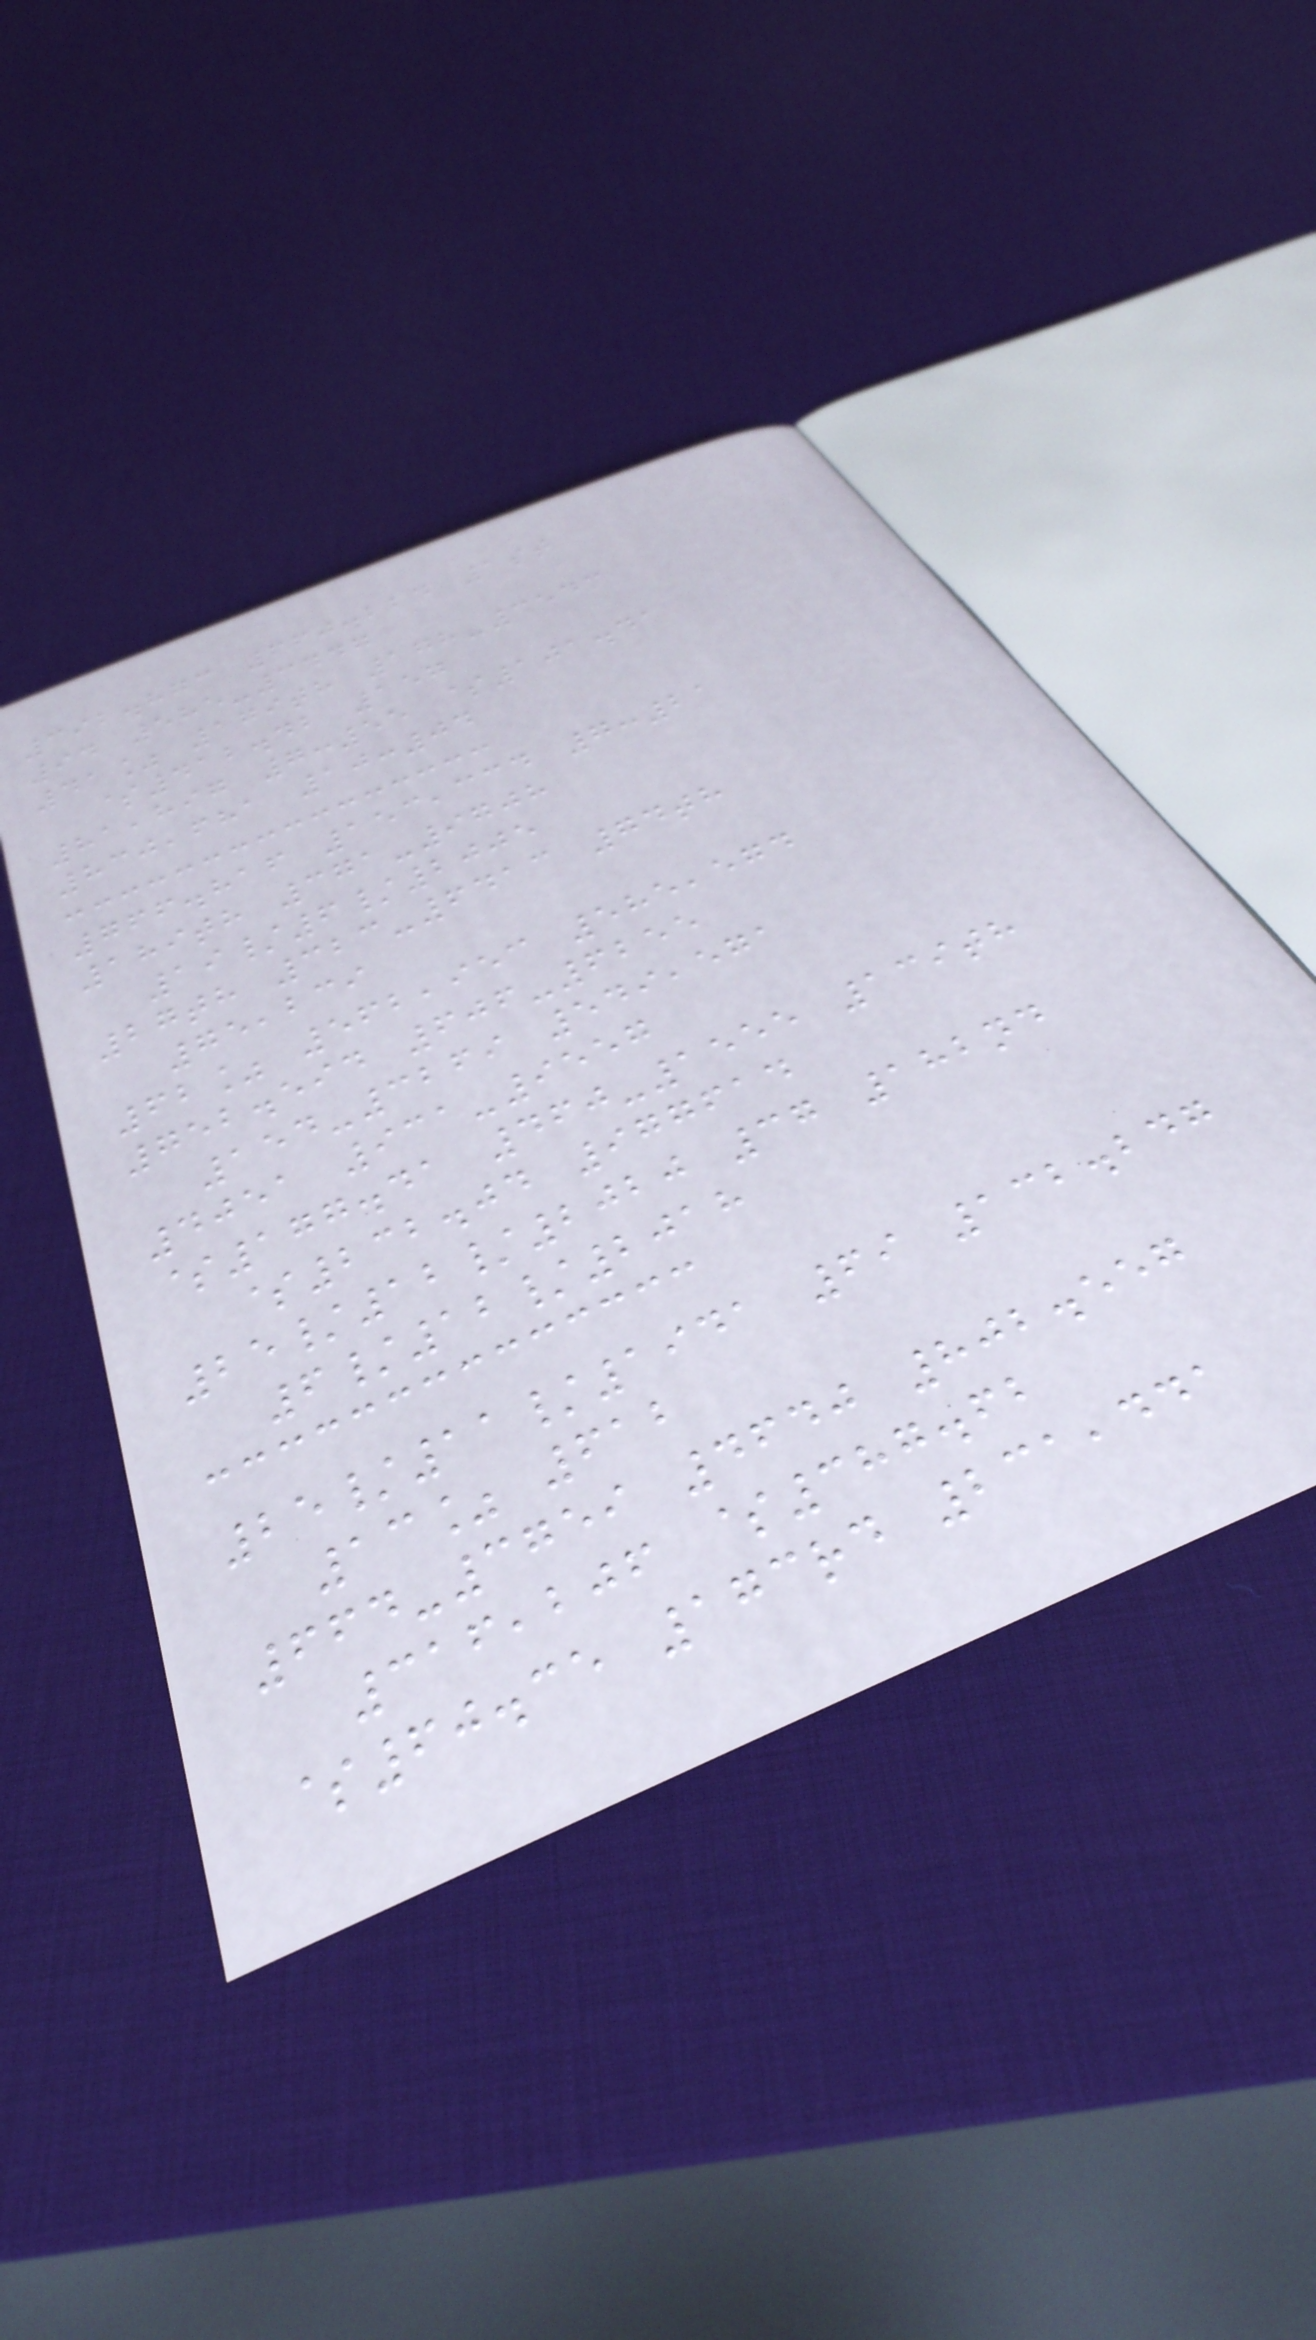392.873 660.224 1st
94 585-3447
41% 179th 178-3543
$412.42 157
81,897 7:55 $101.41
830,681 10:04
766.816 153,334 7:21
189th 371-9708
19/6/2005
27th 323-6413 74th
75,239
62% 562,953 585,574
752.594 606-6255
154-3269 549,571
4051 931-9557
$177.41 460-1555 139th
$232.04 977614
25/12/2020 37 182nd
6/12/2018
25/11/1941 69 132.247
13% 612
664-3759 4640 802.557
316,206 $387.62
$60.35 173rd 231,441
